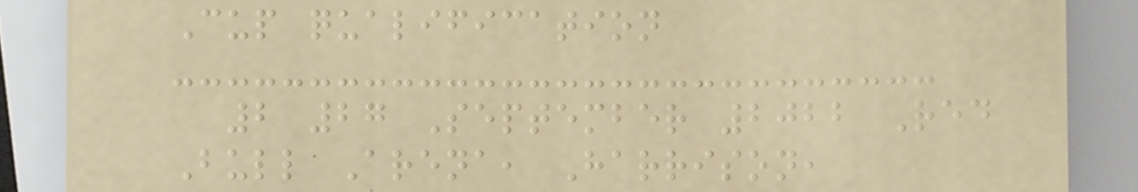Cup qualification
2 27 September 2022 Red
Bull Arena, Harrison,
